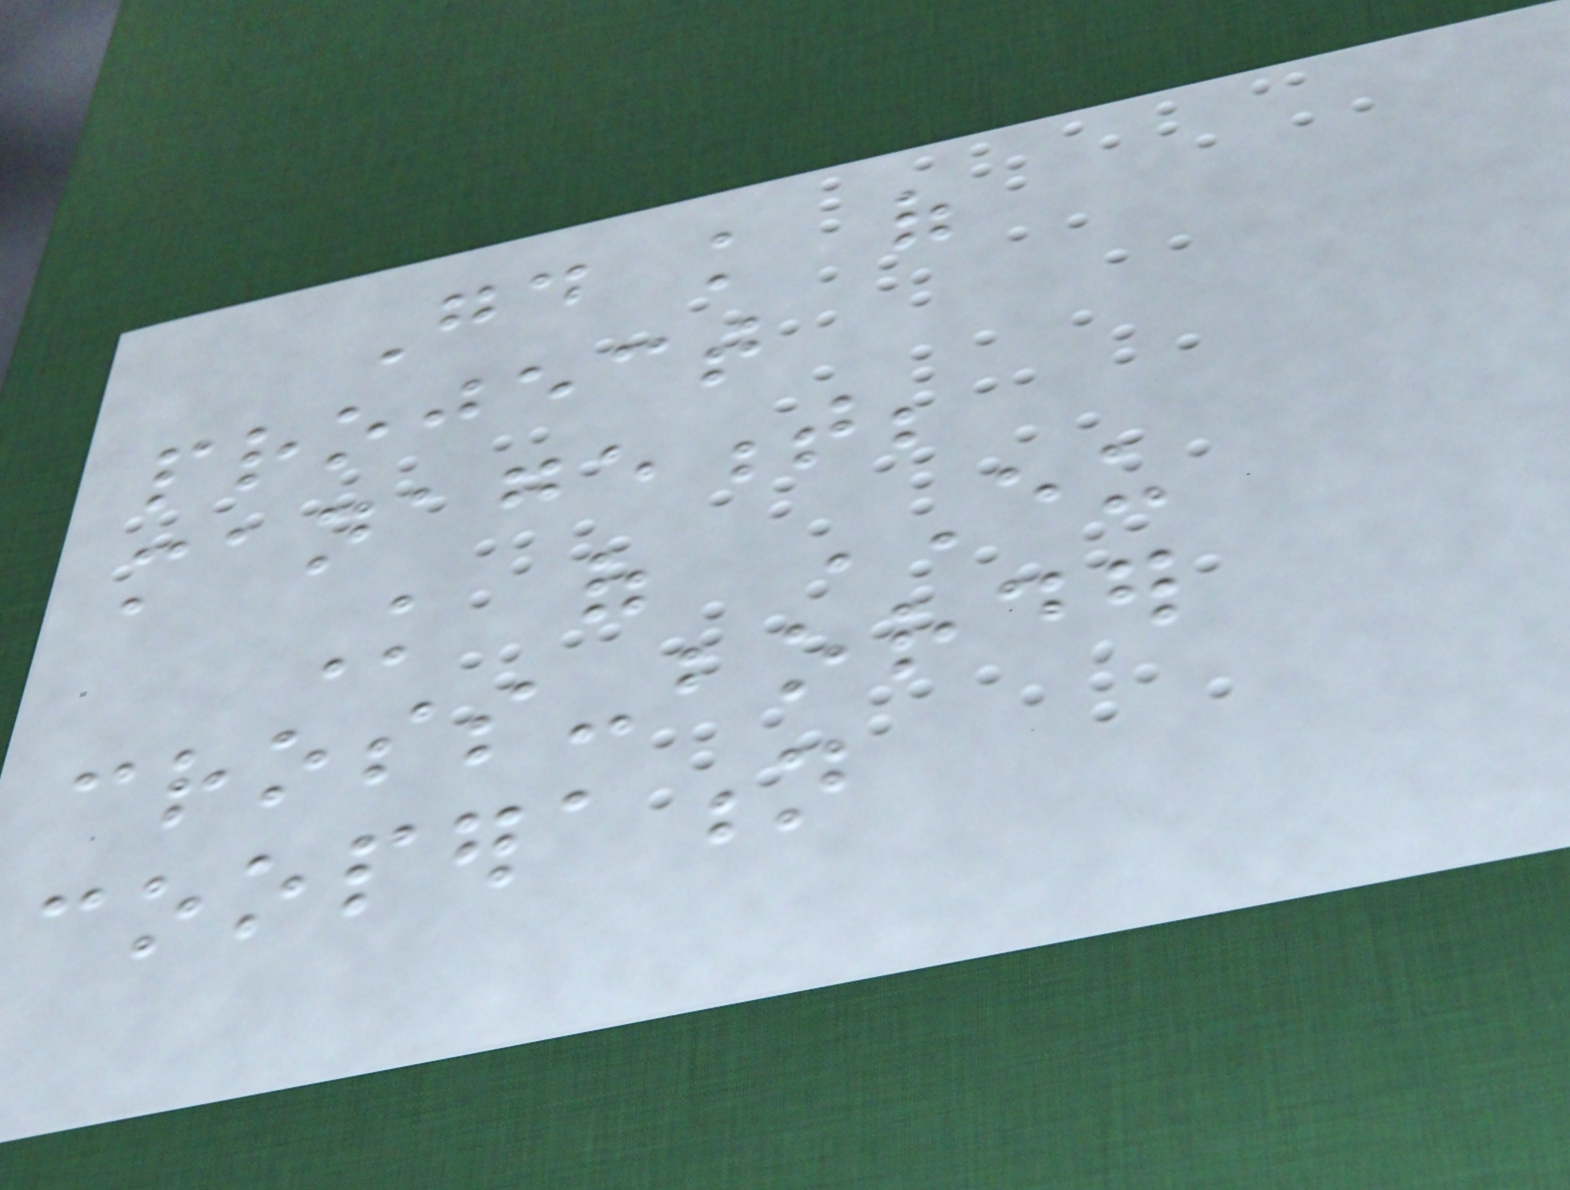Good knowledge of
project
management;
Knowledge of EU
cross-border
cooperation
